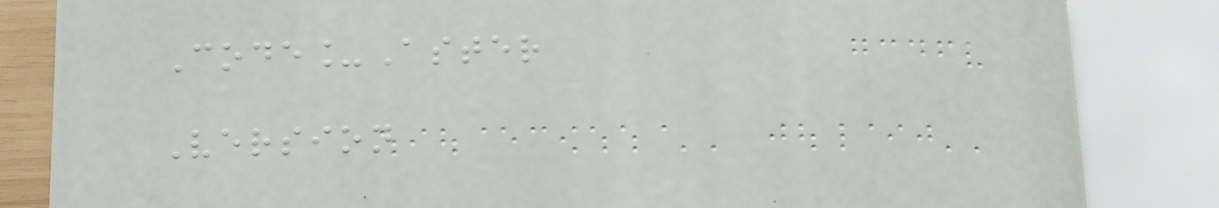Code_Aster
Version
